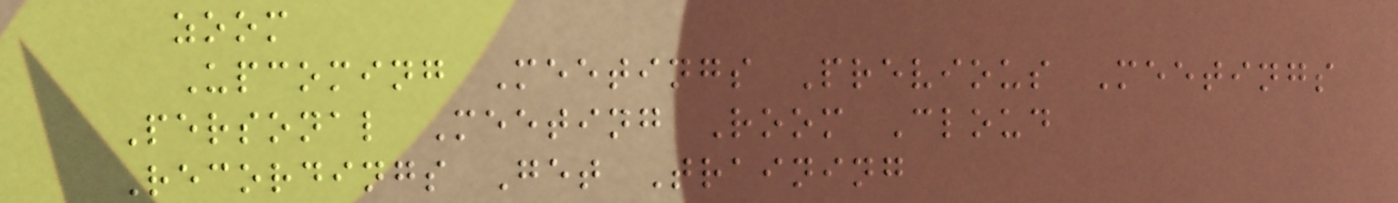zoom
Upcoming Meetings Previous Meetings
Personal Meeting Room Cloud
Recordings Get Training
